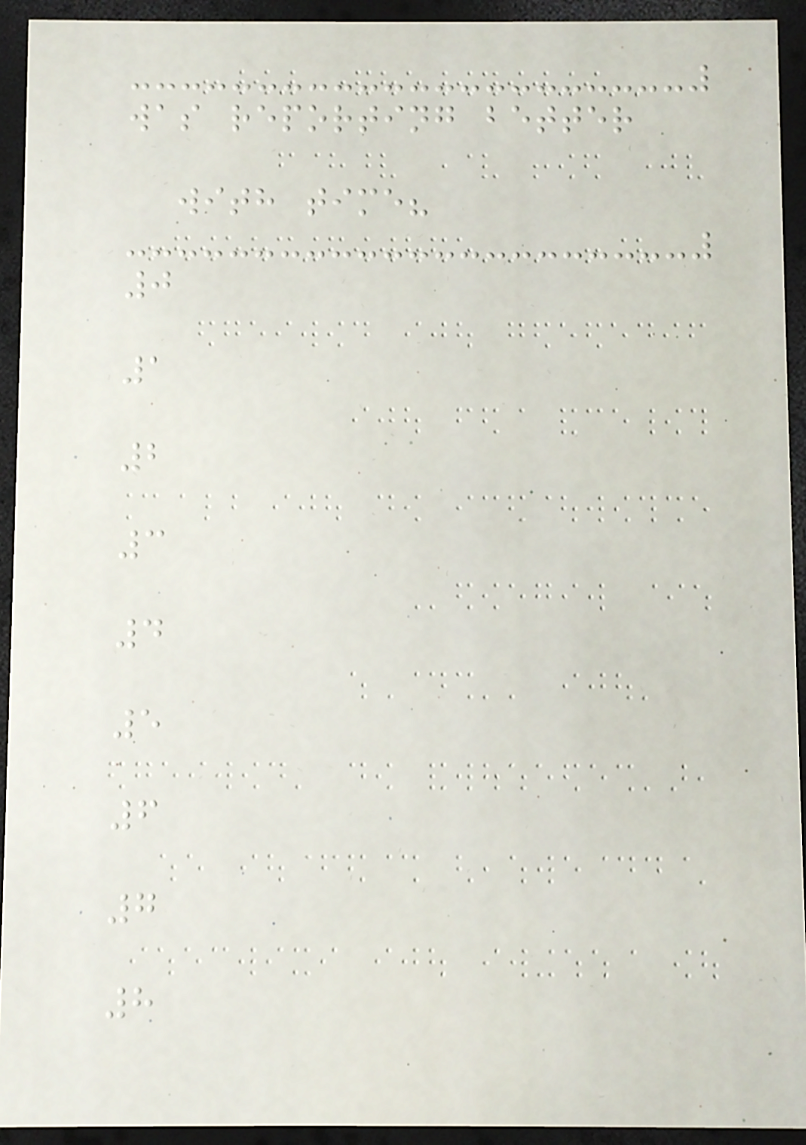was reporting better
with time?
0
1
2
3
4
5
6
7
8
